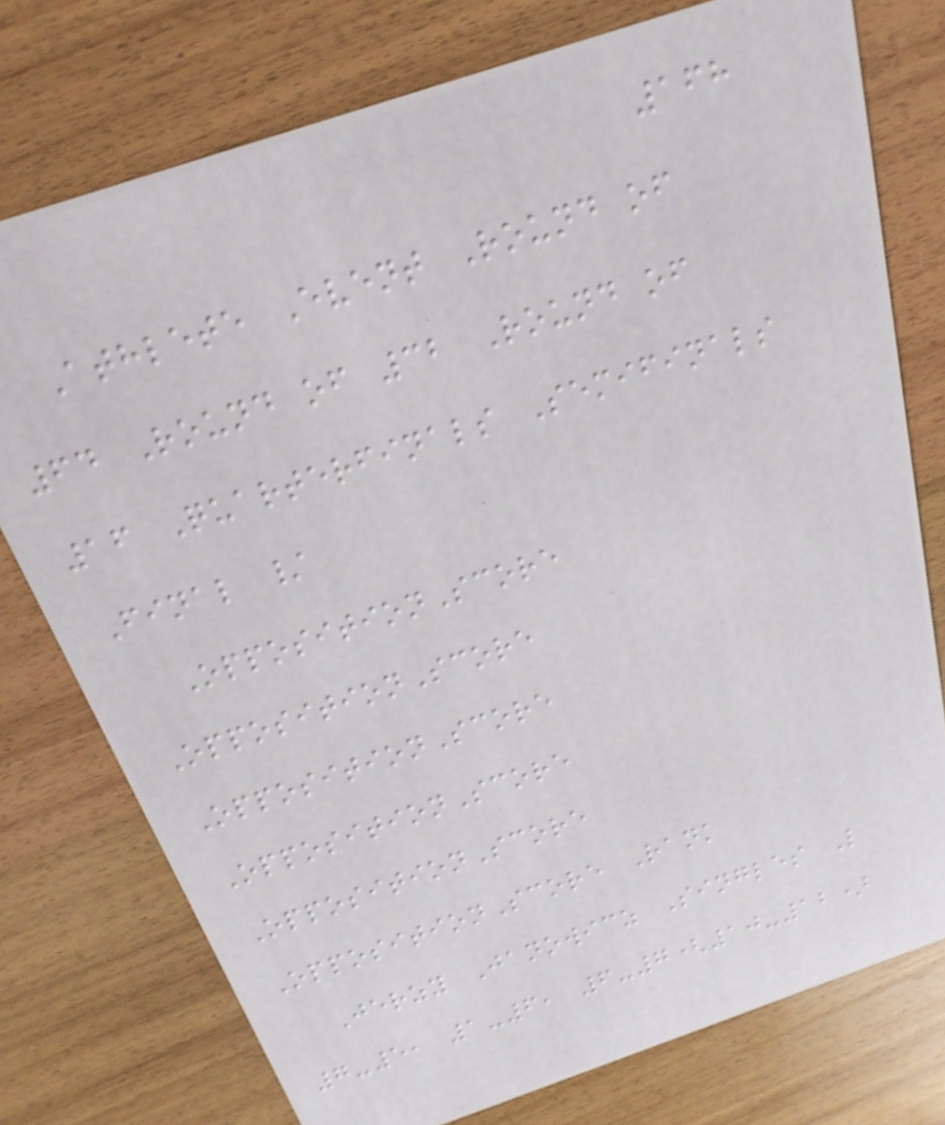168
Athlete Event Round of
64 Round of 32 Round of
16 Quarterfinals Semifinals
Final /
OppositionScore
OppositionScore
OppositionScore
OppositionScore
OppositionScore
OppositionScore Rank
Jerzy Janowicz Singles L
7-5, 1-6, 6-7(10-12)
